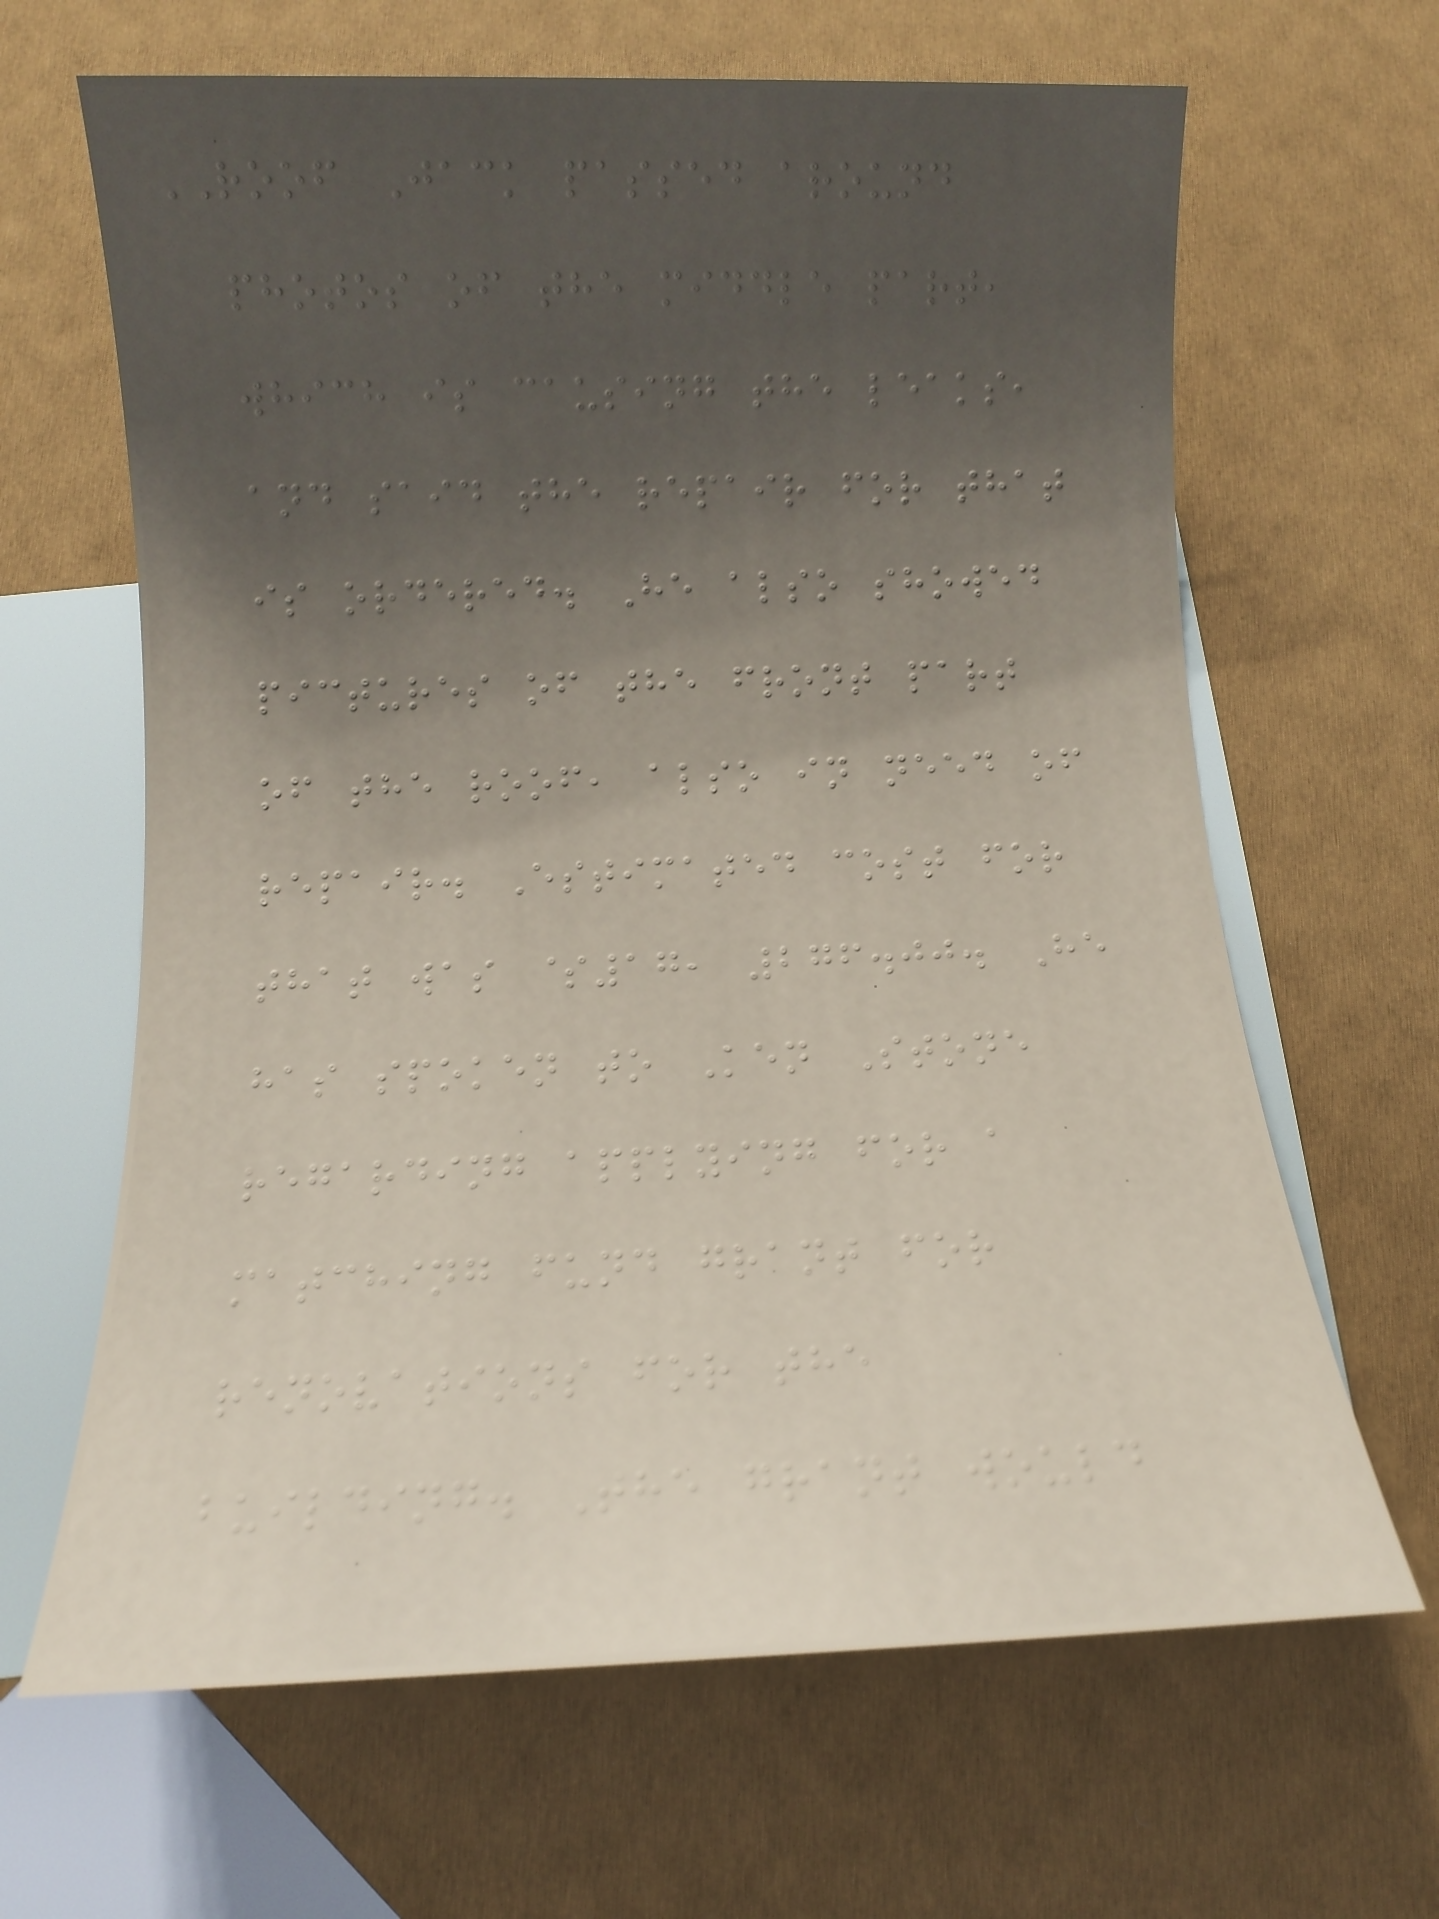ROOF Jack passed around
photos of the middle part,
which is causing the leaks,
and said the repair for that
is ordered. He also showed
pictures of the front part
of the roof, also in need of
repair. Estimated cost for
that was $17, 276.00. He
has spoken to Ken Stone
regarding applying for a
matching fund grant for
renovations for the
building. The grant would
